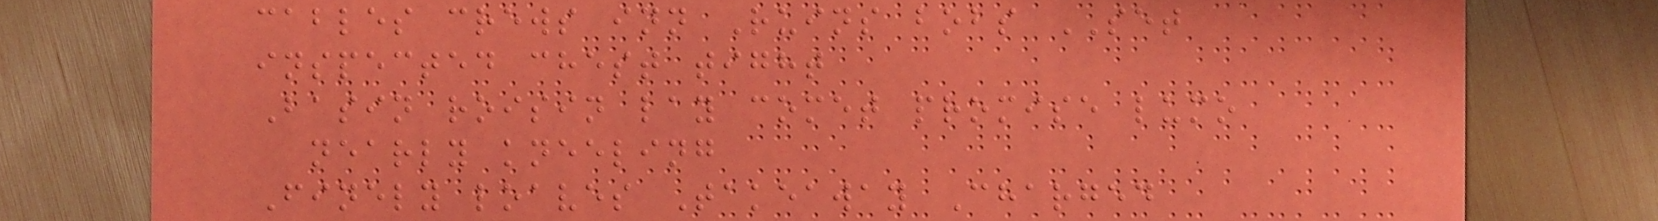cables crews inn Ruins bobs SET
inspected chest tight
Basin roisin lay comet promise lumo
nearly kneeling
Finely loaves Takeaway Charged
